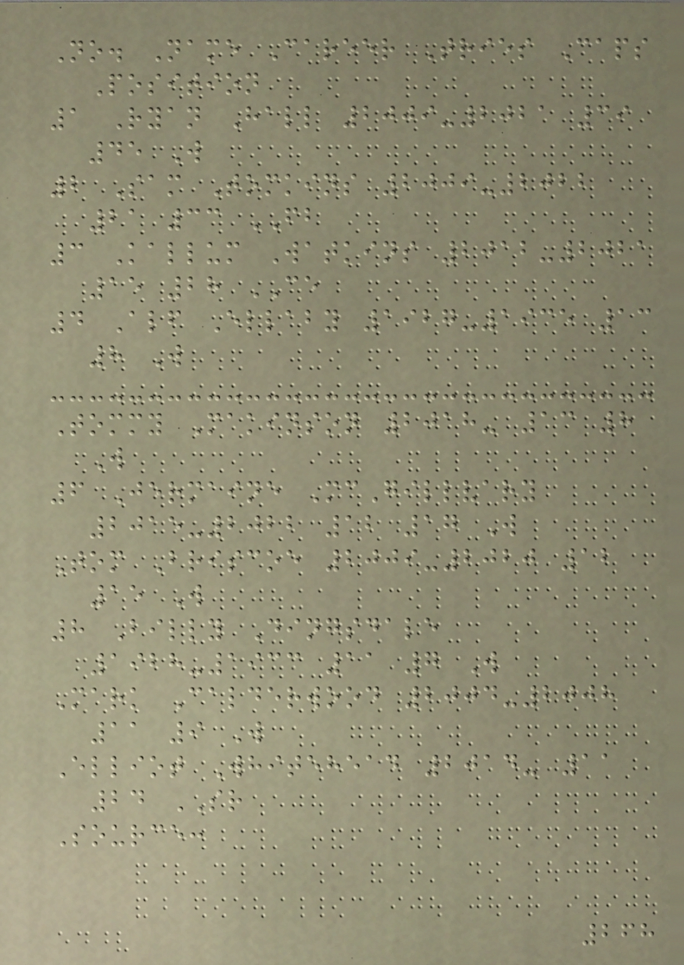No. Name Career Tries Caps
Position
1 Ryan Hall 2009-2021 39
45 W
2 Sam Tomkins 2009-2022
21 33 FB
3 Kallum Watkins 2012-2021
15 28 CE
4 Alf Ellaby 1927-1935 13
8 W
Tommy Makinson 2018- 13 8
W
6 Jermaine McGillvary
2015-2022 12 17 W
Tom Briscoe 2009-2020 12
15 W
8 Billy Dingsdale
1928-1933 11 7 W
Mark Calderwood 2004-2008
11 9 W
Elliot Whitehead 2014- 11
24 SR
Source:
268
